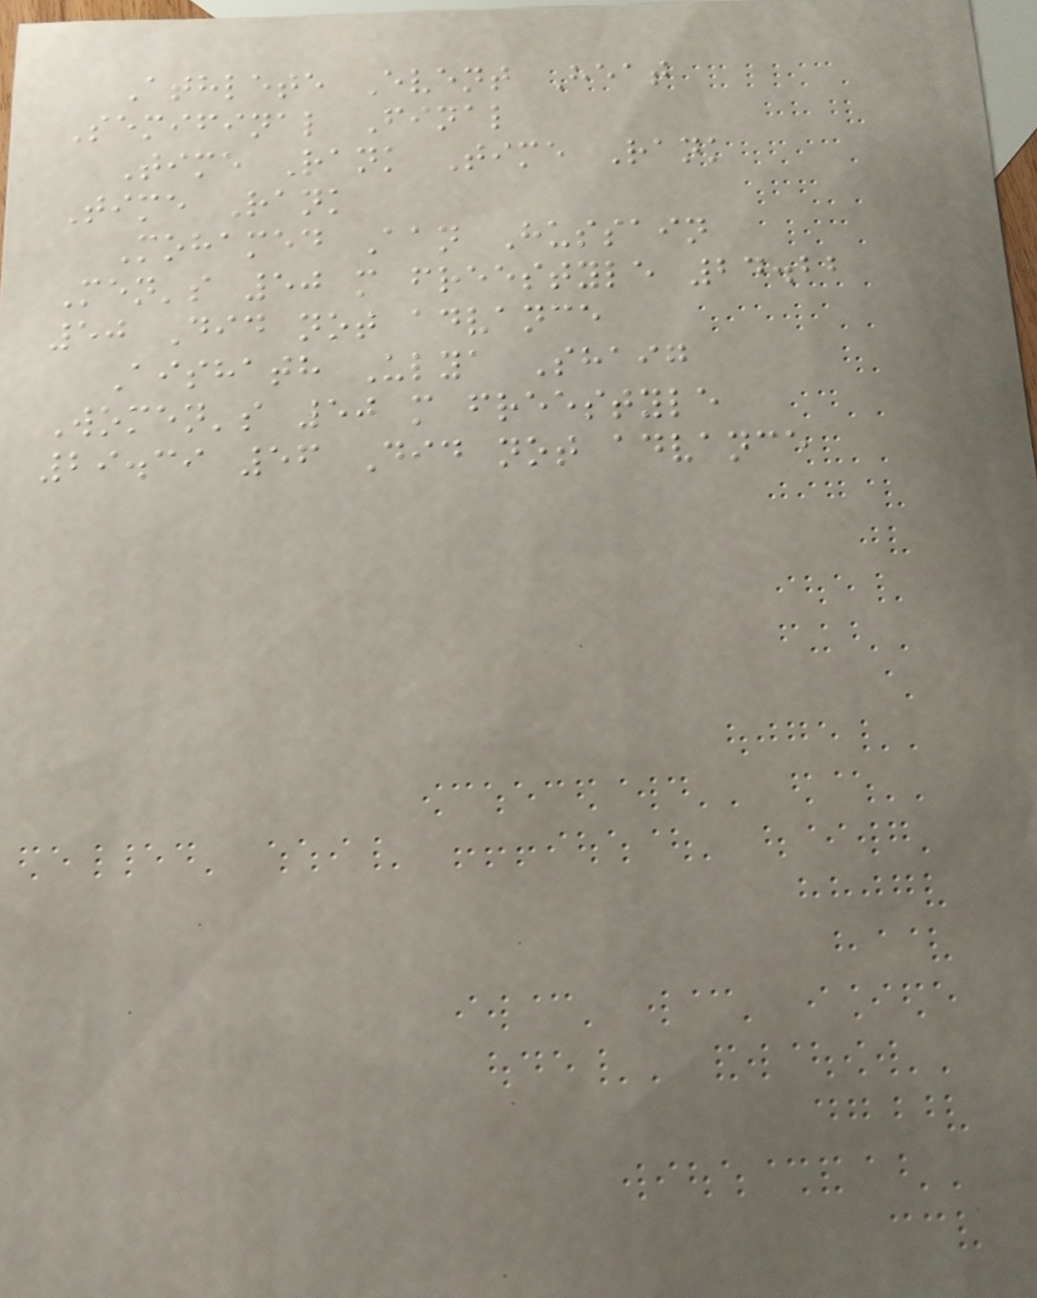Athlete Event Heat
Semifinal Final
Time Rank Time Rank
Time Rank
Mohamed Aan Hussain
Men's 50 m freestyle 24.22
50 Did not advance
Aishath Ulya Shaig
Women's 50 m freestyle
29.39 56 Did not advance
